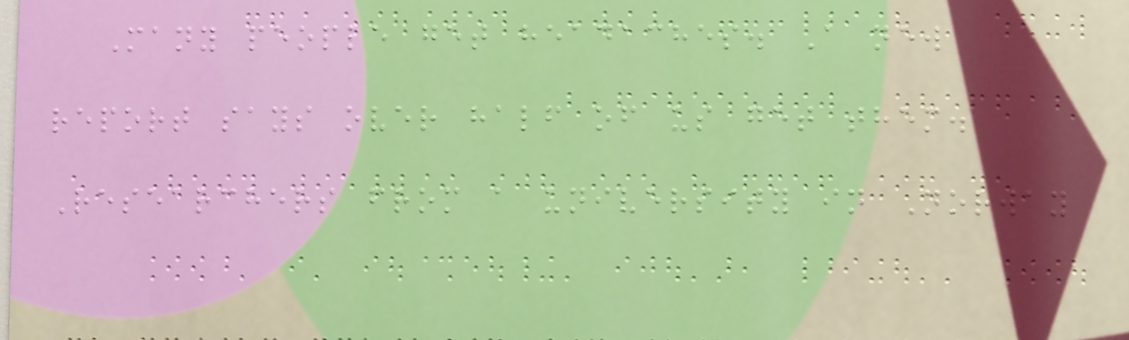Many people get headaches. A new
report says over half of us get them.
Researchers from a university in Norway
